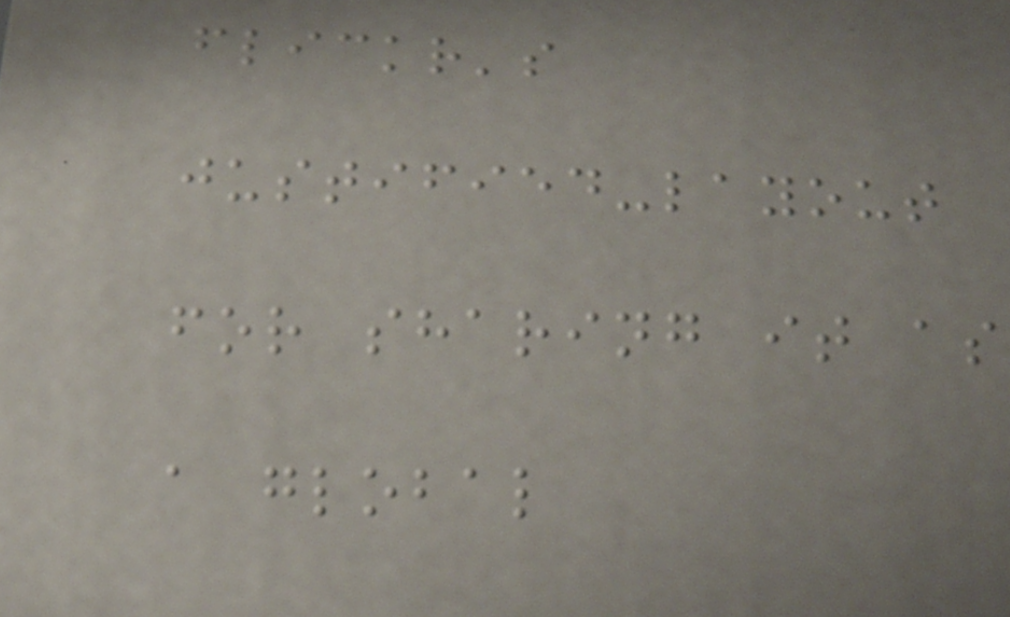flickr's
justified-layout
for sharing it as
a global
